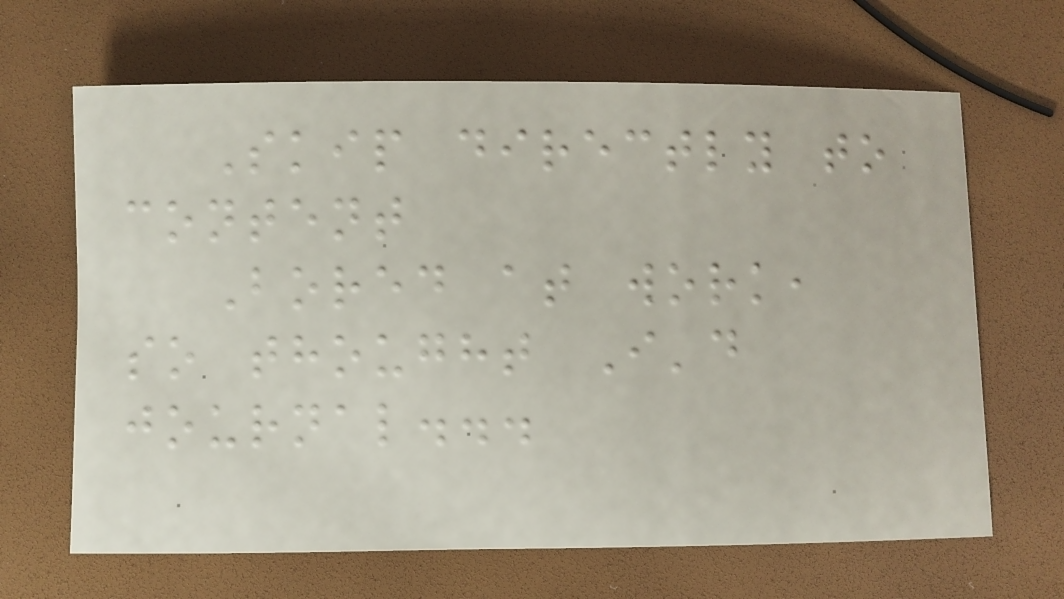Skip directly to
content
Bored at work,
so thought I'd
journal...
